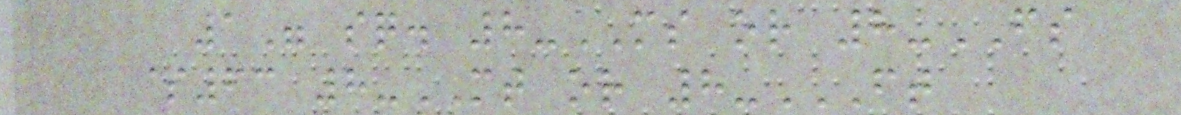1" sq. 8-MS or 8-FS
$63 8-MT or 8-FT
